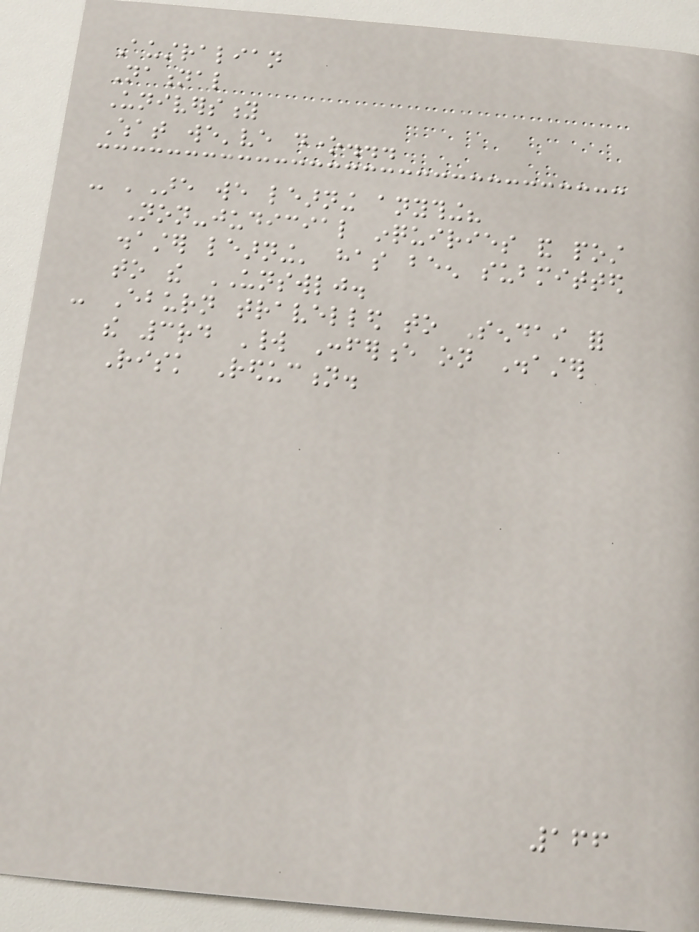Australian
National
University
What we've done...
- 'Are we learning anything?
Non-judicial inquiries and post
disaster learning' has been submitted
to the UNSWLJ.
- Eburn travelled to Sendai for
the 3rd World Conference on Disaster
Risk Reduction.
166
